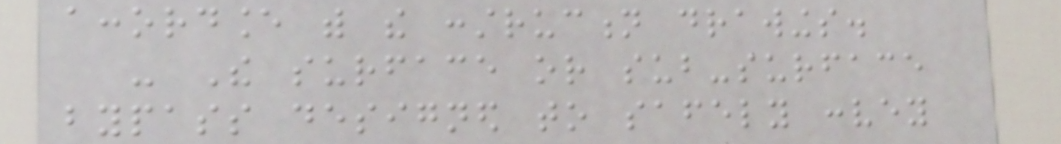accordance with the construction drawings.
- The surface or sub-surface
bypass designed to safely convey
